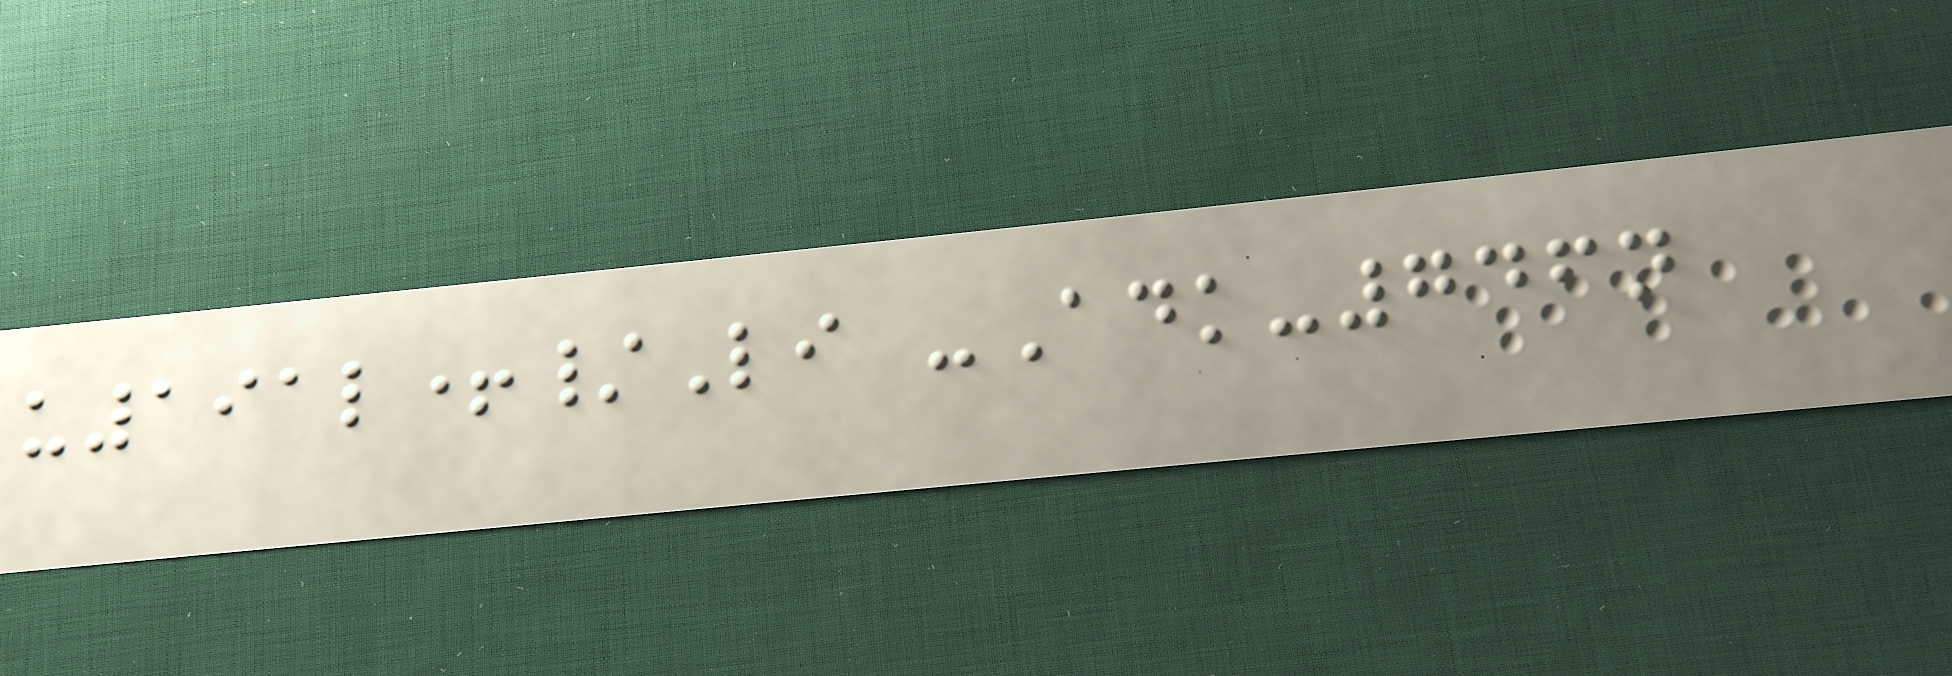u191l+/Li -Adk-746n
